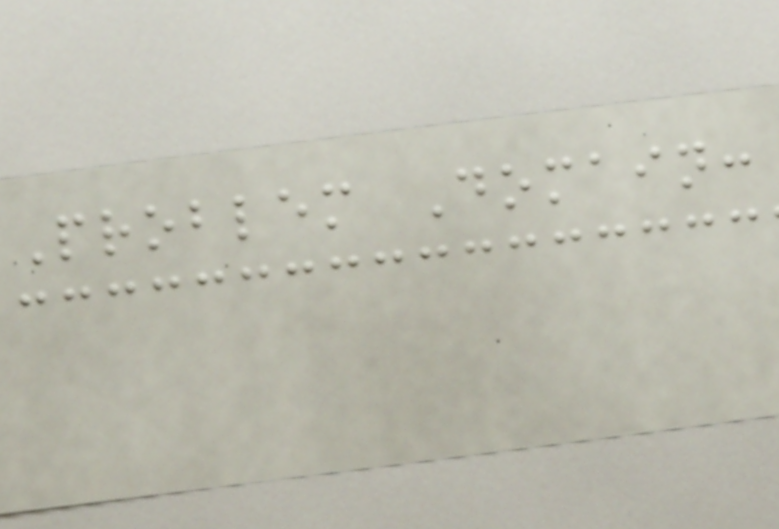Problem Domain:
